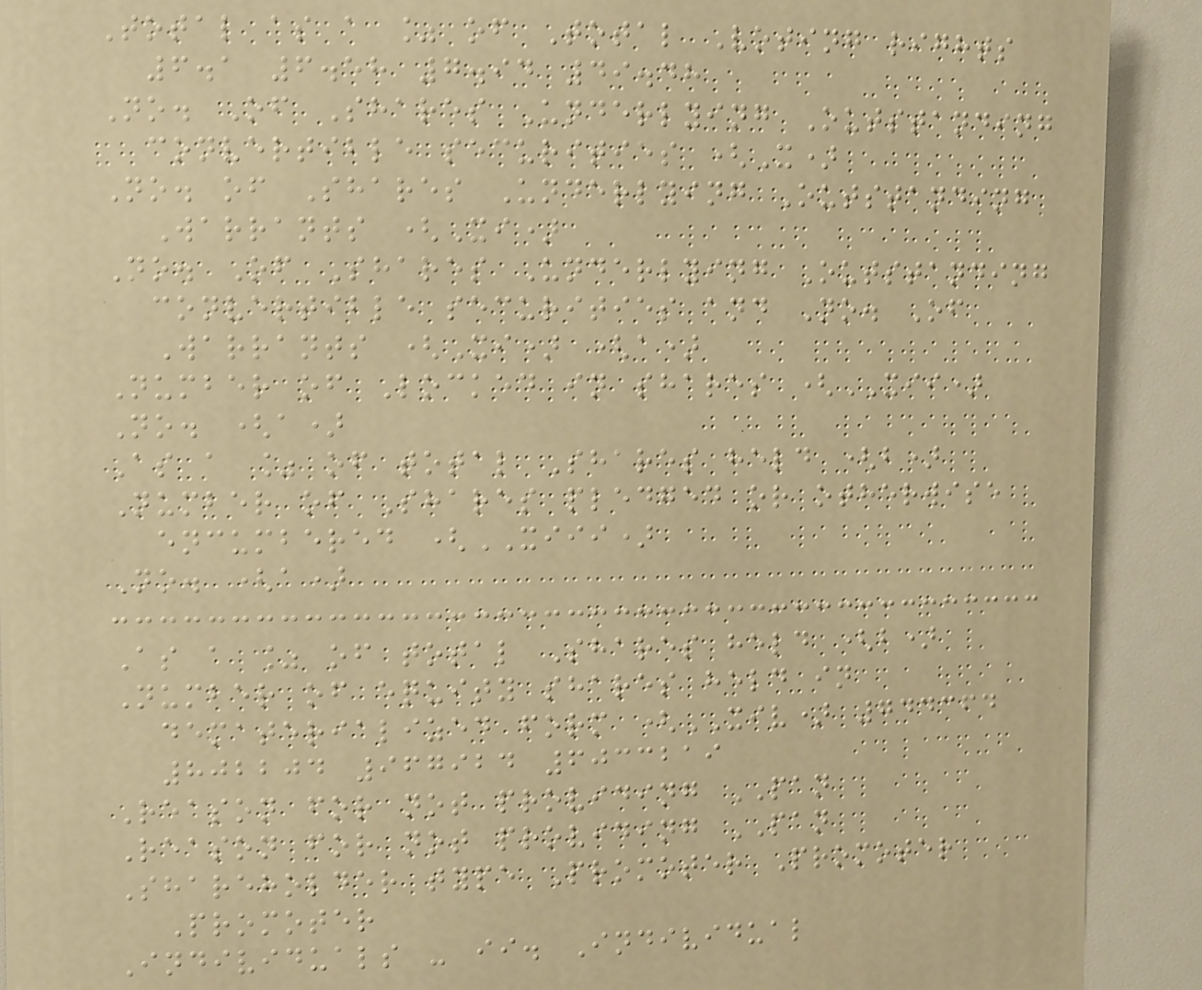Total as a % of Total Voting rights
6.1 6.58 7.94 49.48
No. Of Shares Underlying Outstanding
convertible securities (X)
No. of Shares Underlying Outstanding
Warrants (Xi)
No. Of Shares Underlying Outstanding
convertible securities and No. Of
Warrants (Xi) (a)
Number of Locked in shares (XII)
No. (a)
As a % of total Shares held (b)
Number of Shares pledged or otherwise
encumbered (XIII)
No. (a)
As a % of total Shares held (b)
Number of equity shares held in
dematerialized form (XIV) 744364
802204 967924 6033219
Reason for not providing PAN
Reason for not providing PAN
Shareholder type Promoter Promoter
Promoter
Individuals - ii. Individual
